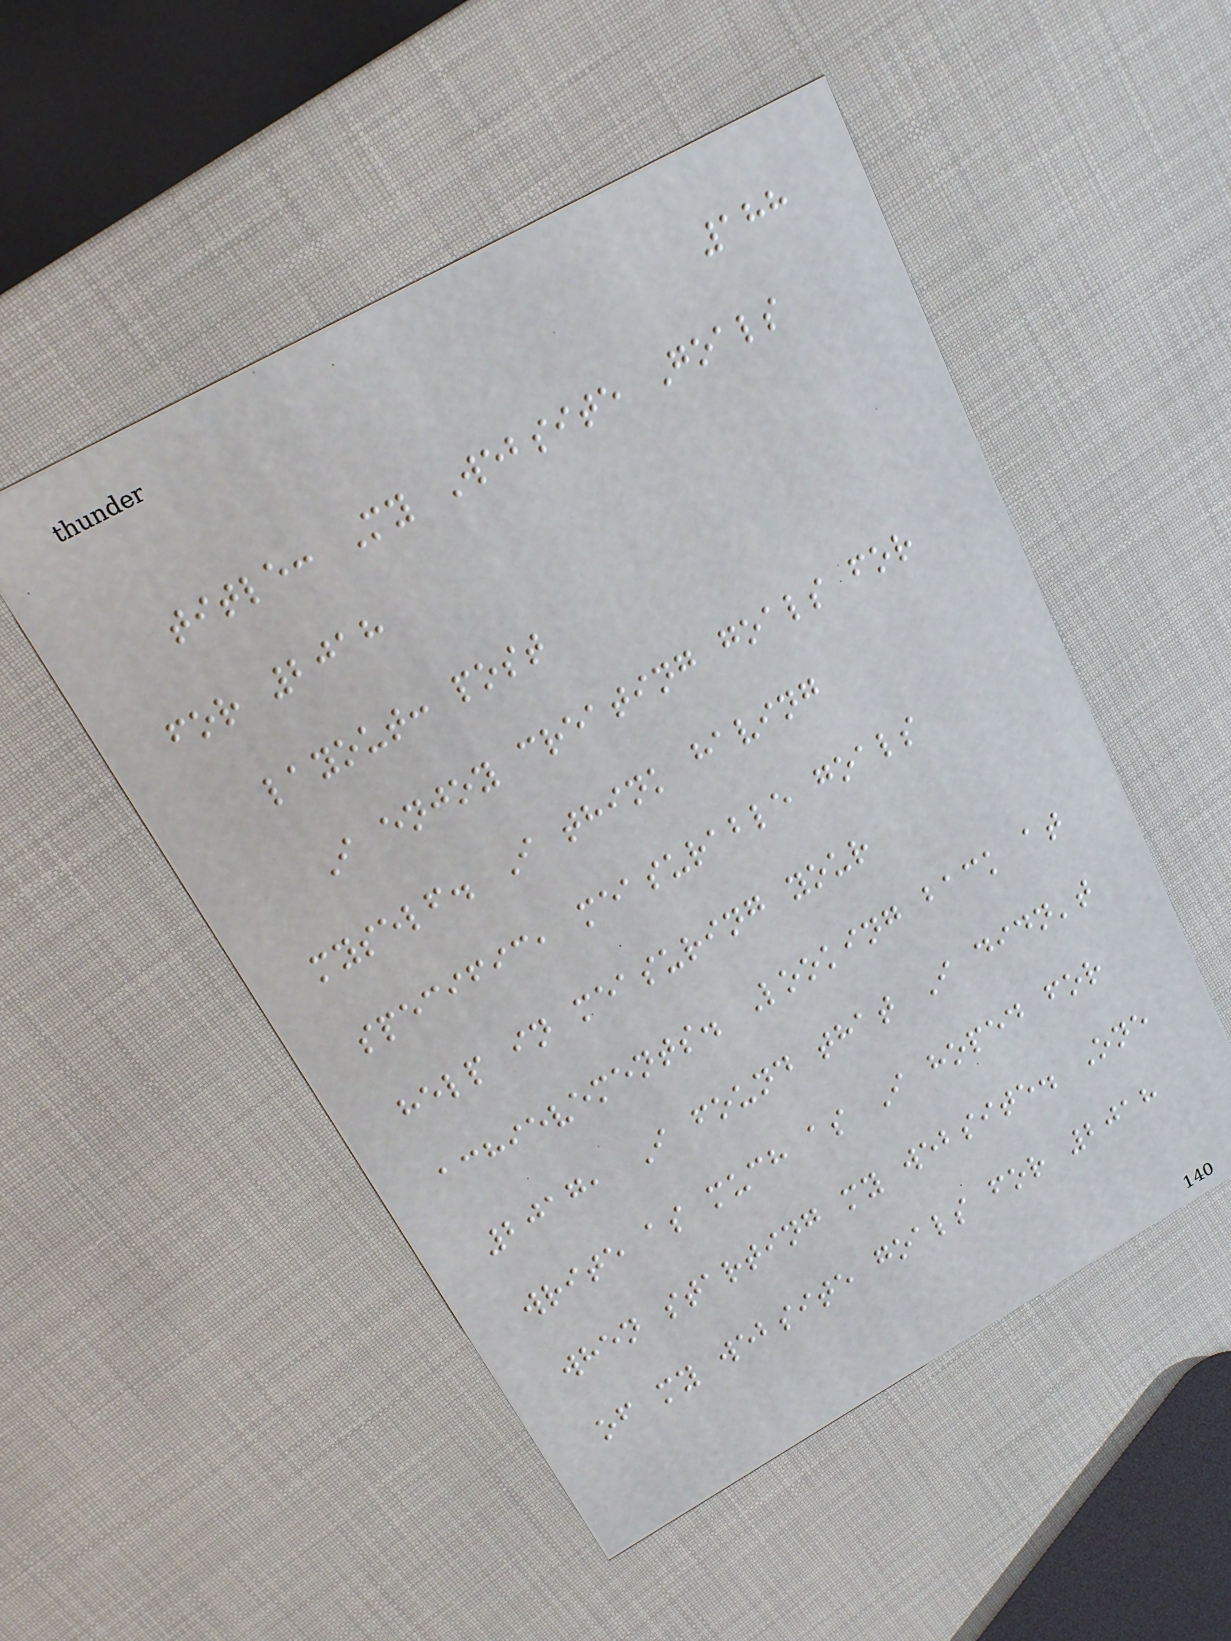188
title: My Website Goals
for 2018
layout: post
I enjoy creating goals for
myself. I think having
specific, measurable goals
help in measuring your
achievements. Looking back at
2017, I found that I didn't
write as much as I hoped for
when starting my website. One
of my website goals for 2018
